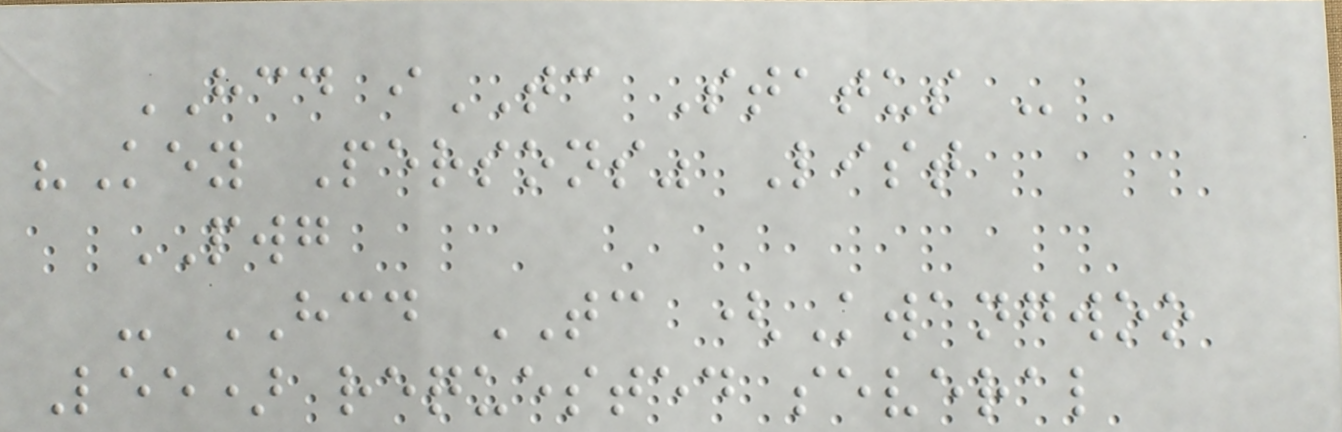HCD iTC Status -
"Key Persons" List
PWG
- HCD TC (Kwangwoo
Lee) requested several
